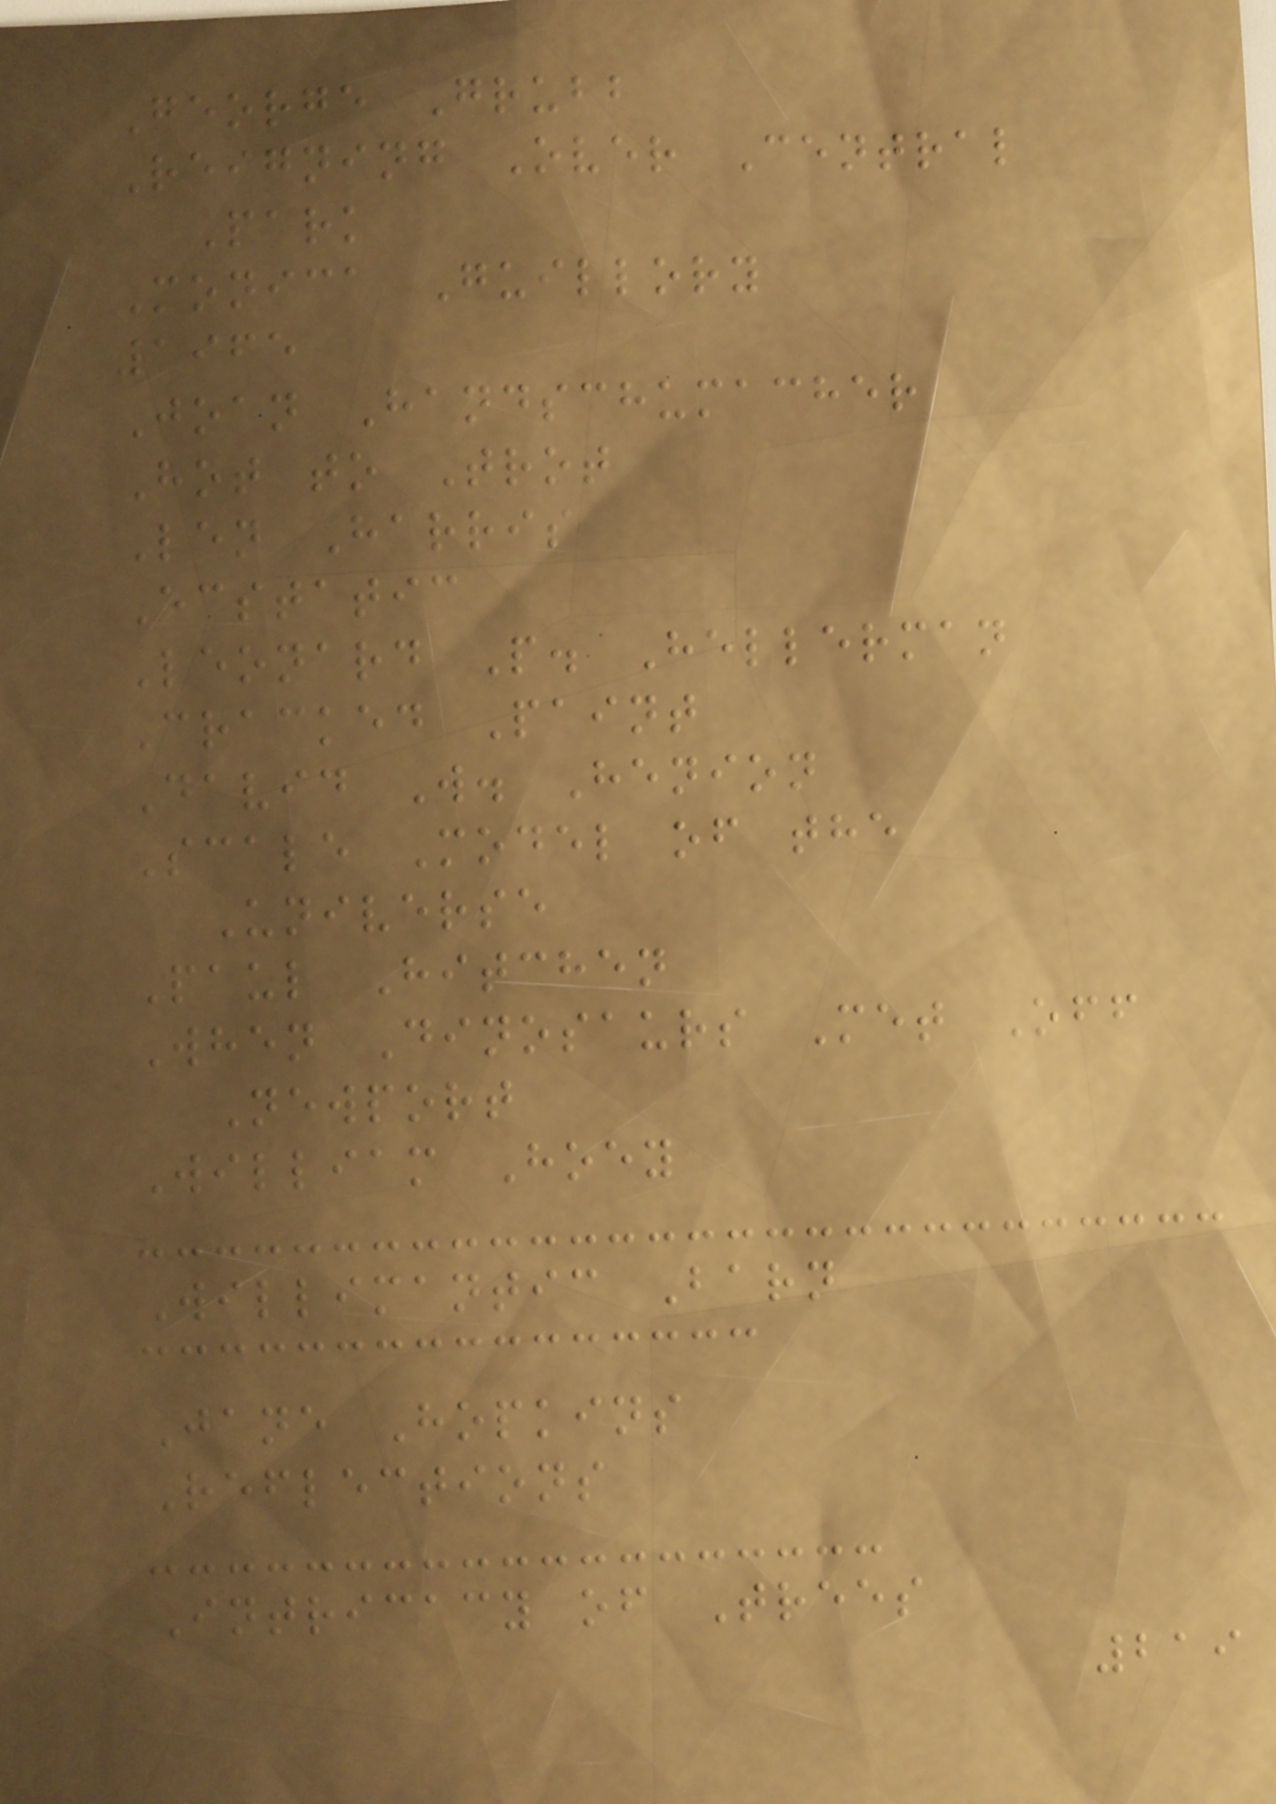George Grubb
Reigning Over Central
Park
Monica Guillory
1965
Joan Handschumacher
Hot to Trot
Len Harris
Ecstatic
Leonard P. Hellerman
Cracked Paint
David W. Henion
Scale Model of the
Universe
Paul Hitchen
When Dinosaurs Met Off
Newport
William Hoey
Willimantic Barn
Jane Hopkins
Reflections
Intricacy of Trees
219
